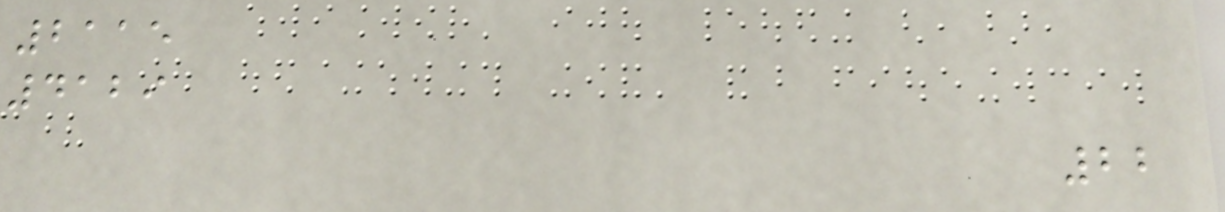2115
4129
22
